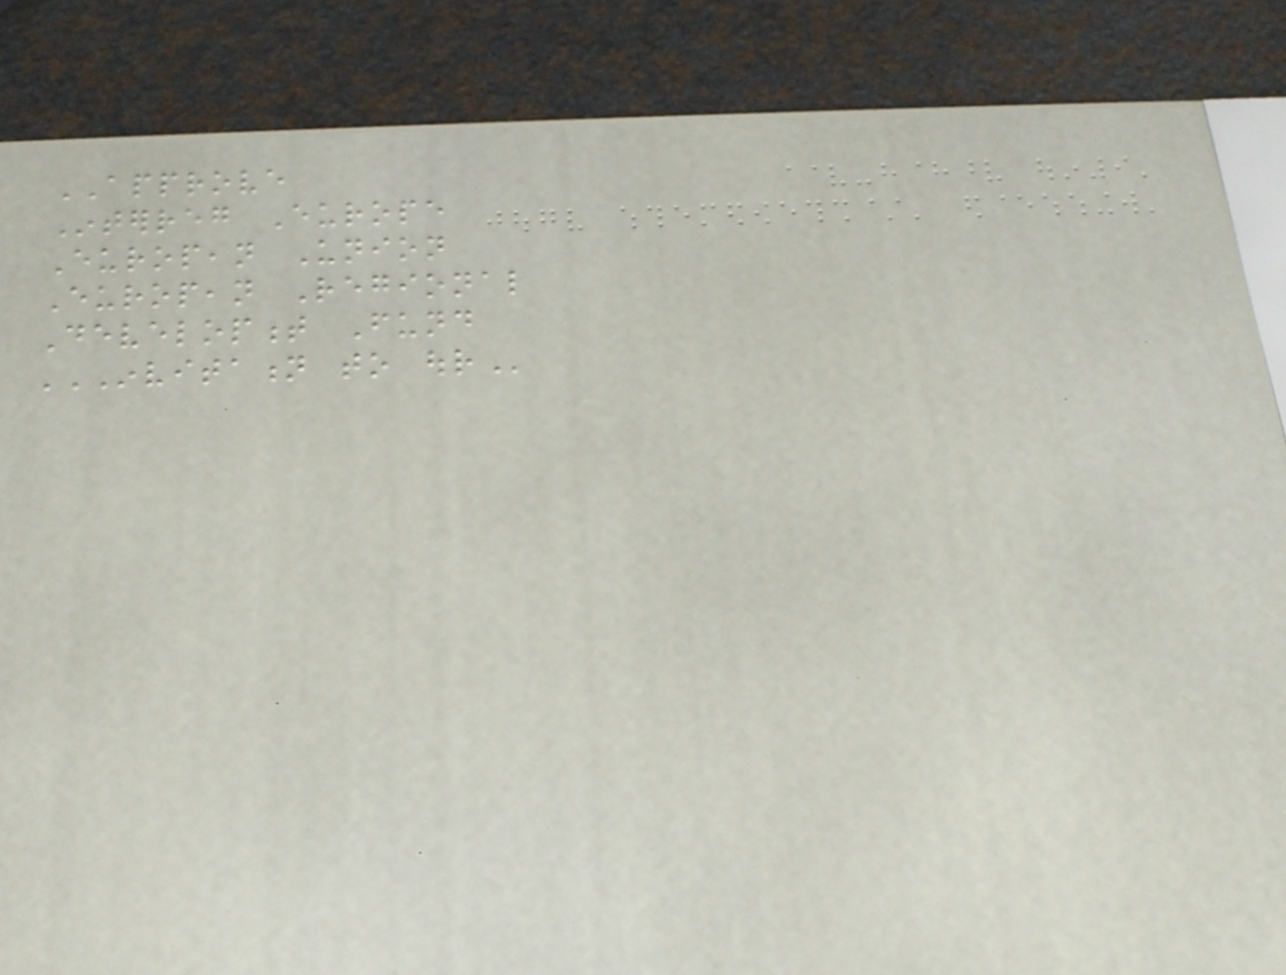APPROVE
Interreg Europe
European Union
European Regional
Development Fund
INVITATION TO OUR
